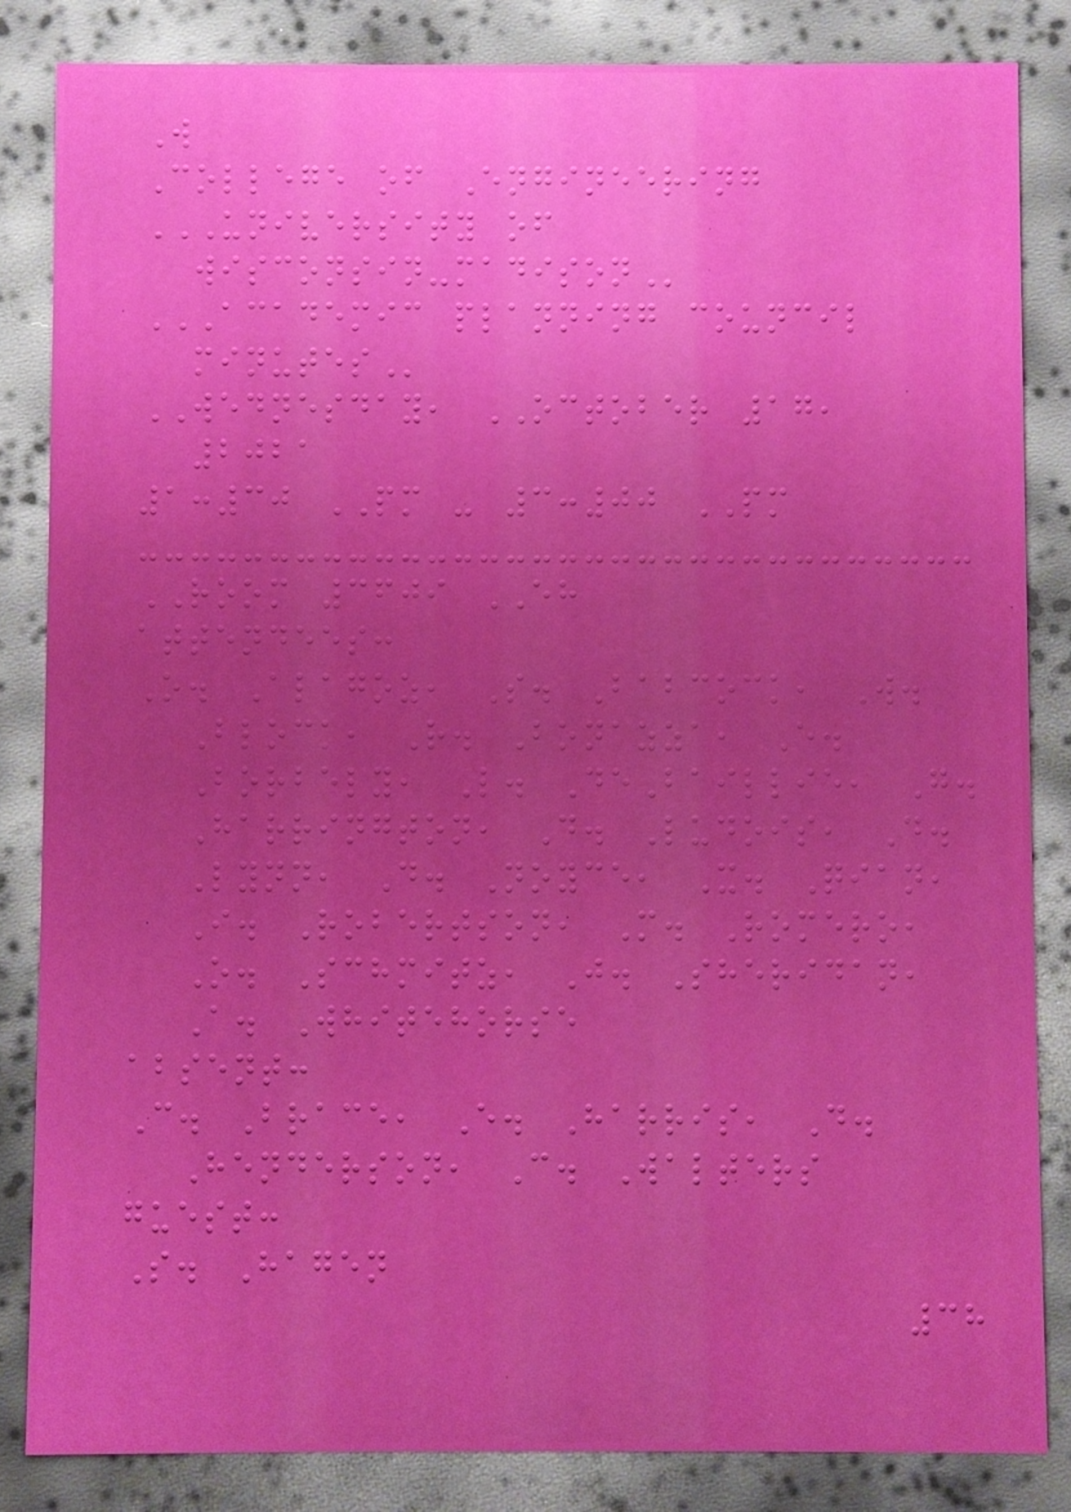W
College of Engineering
UNIVERSITY OF
WISCONSIN-MADISON
ACADEMIC PLANNING COUNCIL
MINUTES
WEDNESDAY, OCTOBER 17,
2021
1:30 PM - 3:00 PM
ROOM 3609 EH
attendees:
O. Alagoz, S. Babcock, W.
Block, R. Bonazza, E.
Borbely, L. DeBaillie, G.
Harrington, D. Ludois, D.
Lynn, D. Noyce, X. Qian,
I. Robertson, M. Romero,
O. Schmitz, J. Sheridan,
A. Whitehorse
absent:
C. Brace, E. Harris, D.
Henderson, C. Walters
guest:
S. Hagen
38
